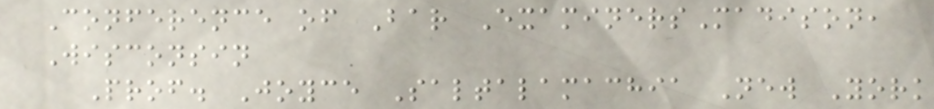Conference of Bar ExaminersMadison,
Wisconsin
Prof. Joyce Saltalamachia New York
